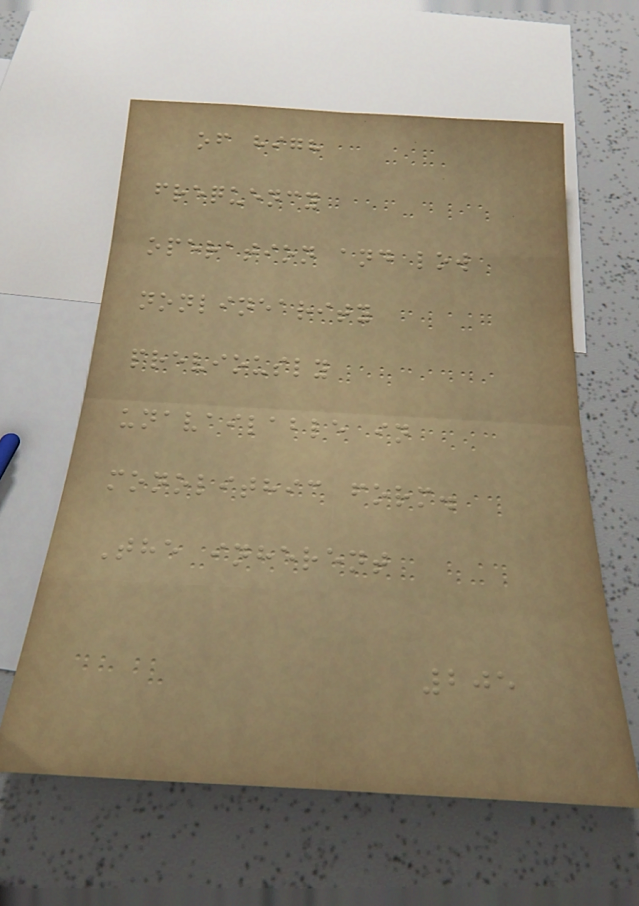of high
frequency
operation and low
nonlinearity
previously
unavailable in
monolithic form.
The inherent
205
